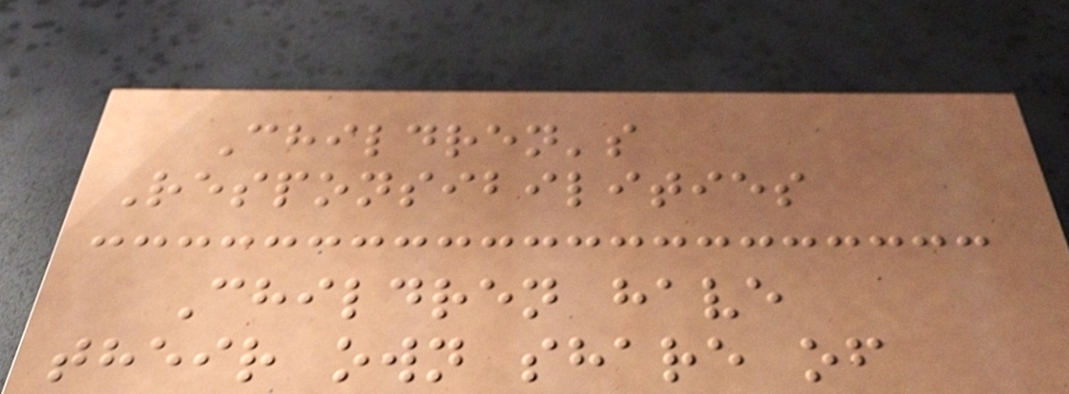Children's
Responsibilities
Children have
their own share of
